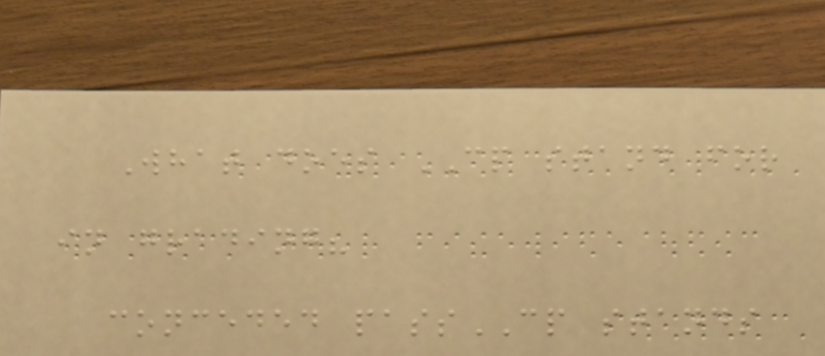What does CP stand for
in grading?
conceded passCP stands
